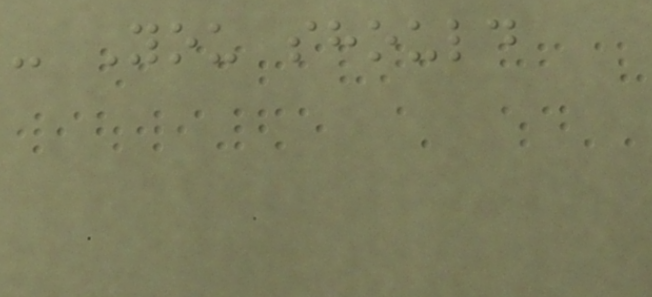- You should
